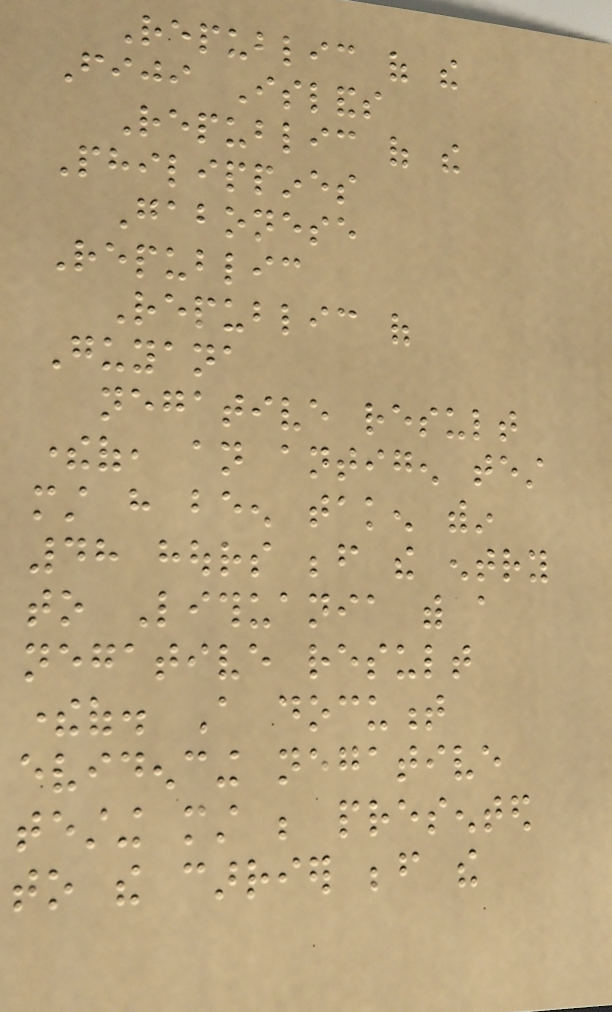Republic of the
Fiji Islands
Republic of the
Philippines
Gabonese
Republic
Republic of
Guyana
negative result
thereof, an antigen test
must have been taken within
48 hours before the entry
to Lithuania with a
negative result
thereof. A document
evidencing negative
testing must be presented
to the carrier before the
